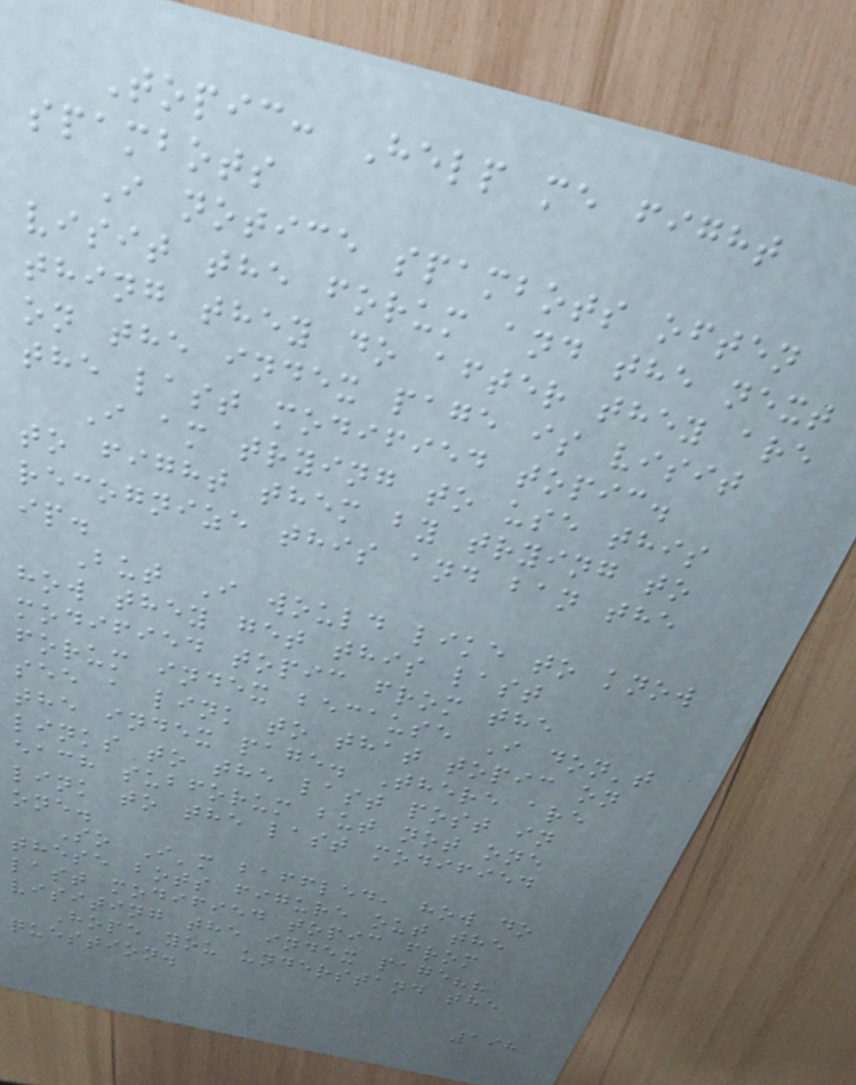Topic: Help me fight
spambots
I notice spambots often
visit the forum and the next
thing they do after they are
on the index page is visit
the last modified topic.
I am trying to use this
to fight them by trying to
recognize this and ban the
ip.
But I would like to know
how they get this last
modified topic from the
forum index because I don't
see a link to that topic on
the index page. There are
links to the last post in
each subforum but not one
link to the last modified
one.
So I'm baffled, how do
these bots figure out the
last modified topic from
visiting the index page??
Hope you understand the
question.
198
